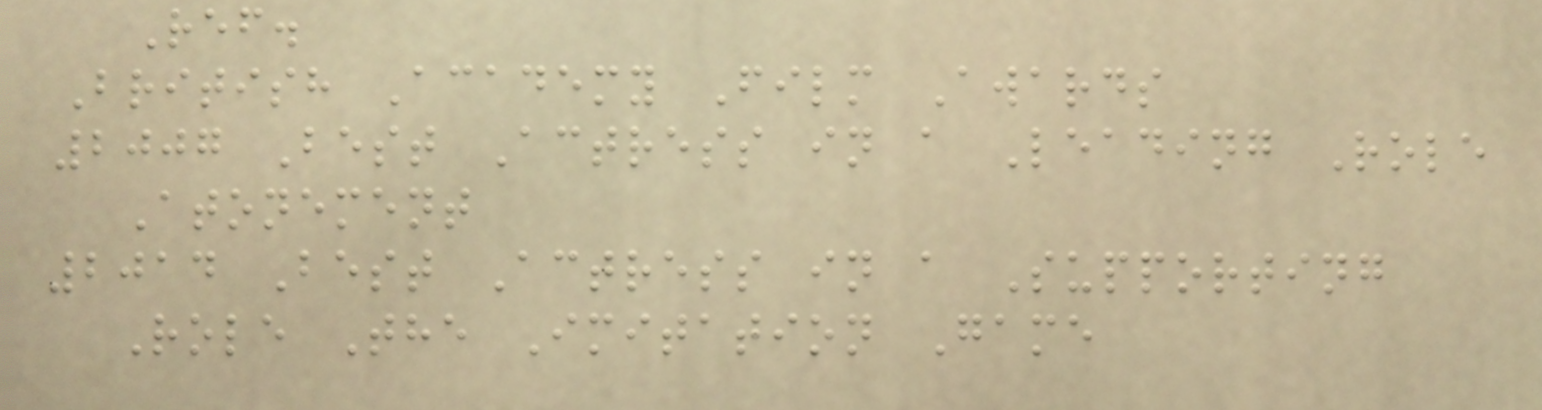Ref.
British Academy Film Awards
2007 Best Actress in a Leading Role
Atonement
2014 Best Actress in a Supporting
Role The Imitation Game
